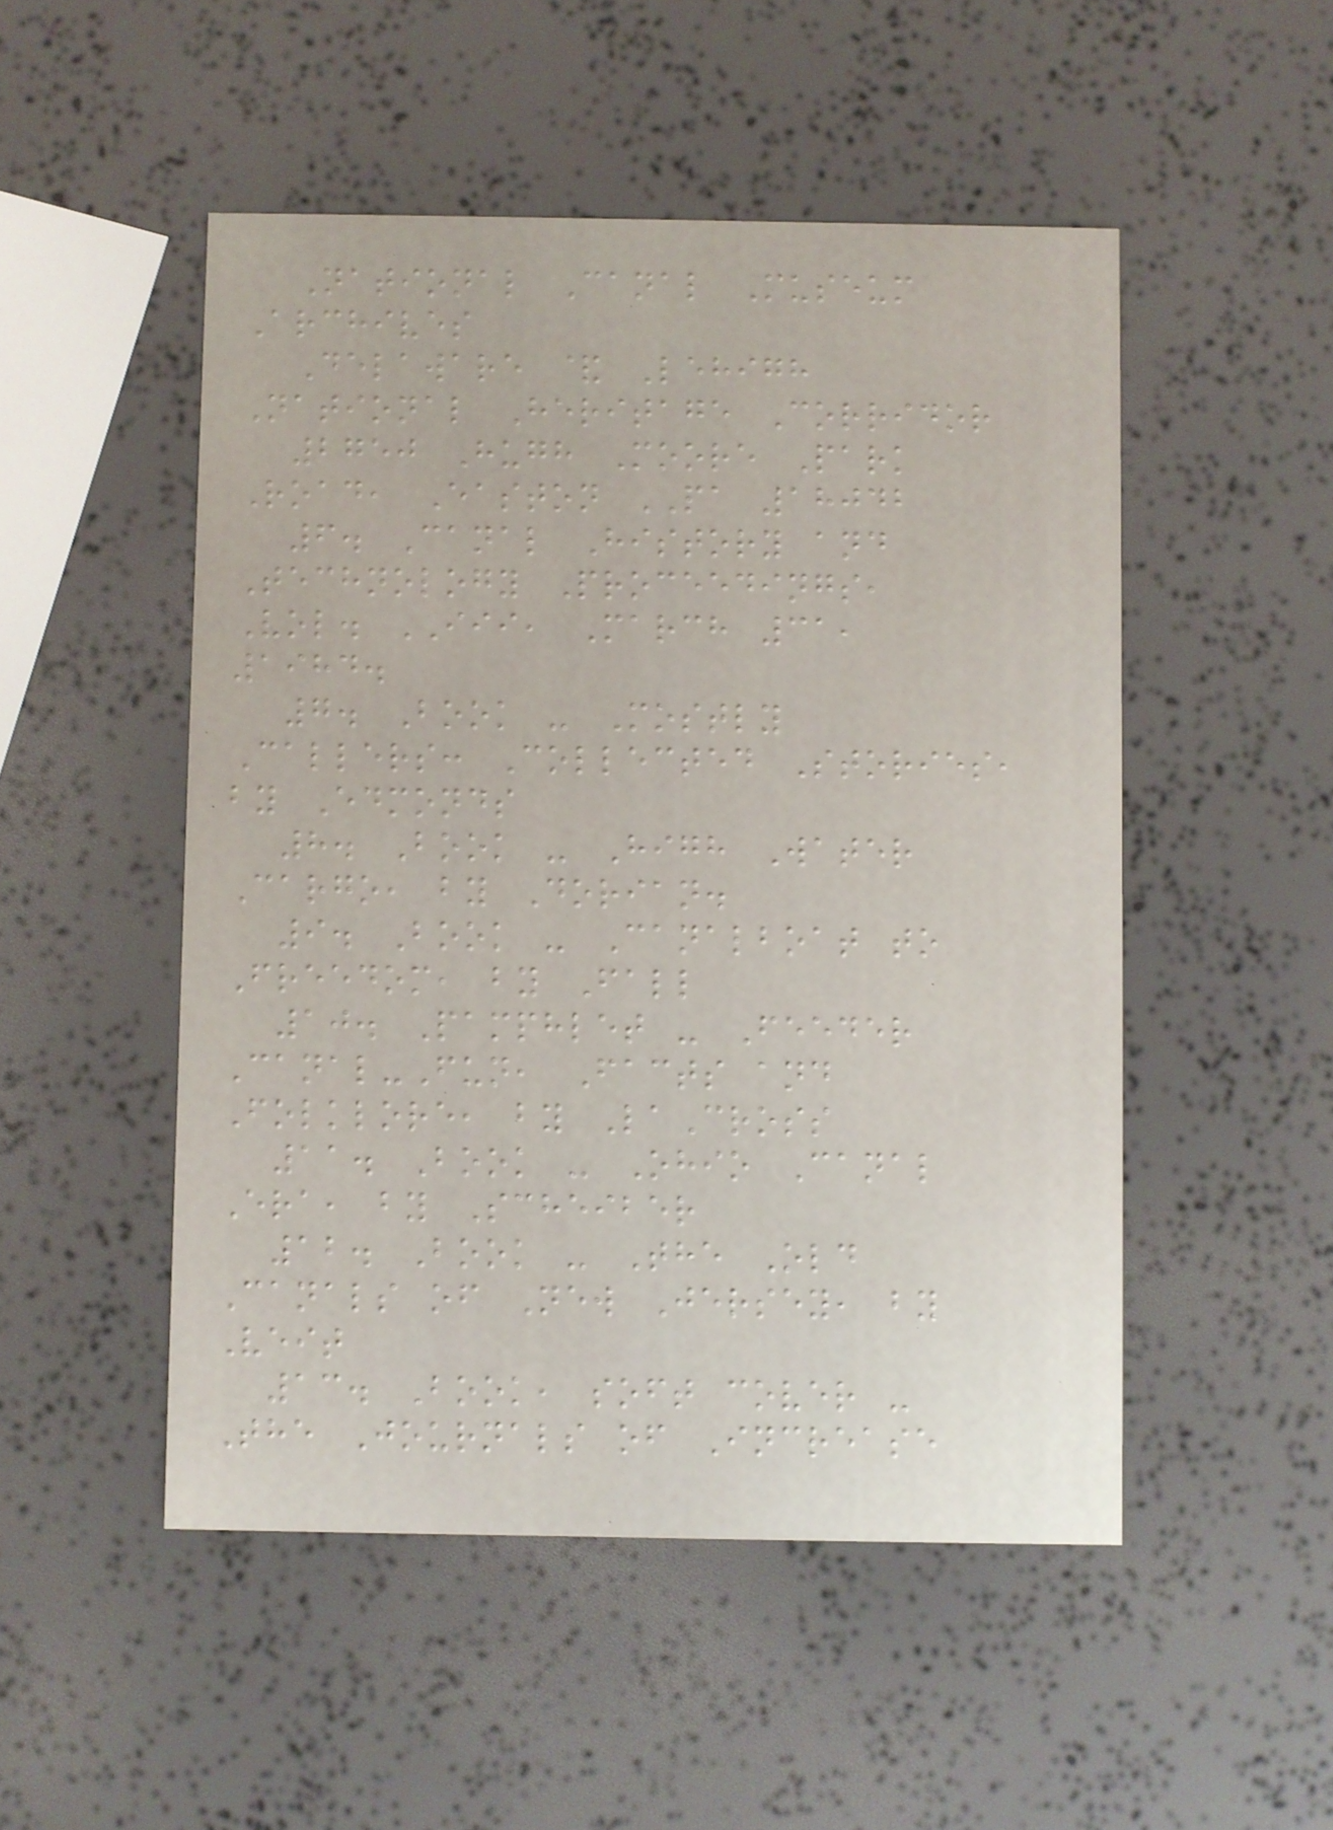National Canal Museum
Archives
Delaware & Lehigh
National Heritage Corridor
2750 Hugh Moore Park
Road, Easton PA 18042
6. Canal History and
Technology Proceedings,
Vol. III, March 31,
1984.
7. Book - Mostly
Callers: Collected Stories,
by Edmonds
8. Book - High Water
Cargo, by Dorian.
9. Book - Canalboat to
Freedom, by Fall
10. Pamphlet - Feeder
Canal-Fun, Facts and
Folklore, by LaCross
11. Book - Ohio Canal
Era, by Scheiber
12. Book - The Old
Canals of New Jersey, by
Veit
13. Book, soft cover -
The Journals of Increase
